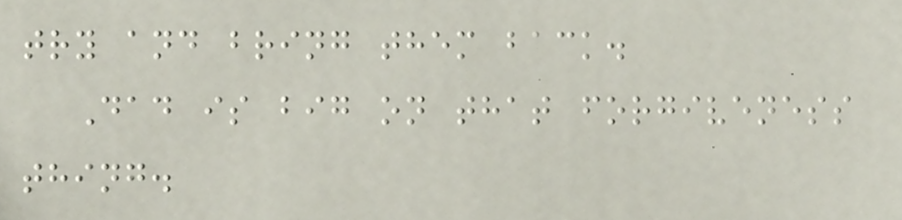try and bring them back.
Dad is big on that forgiveness
thing.
